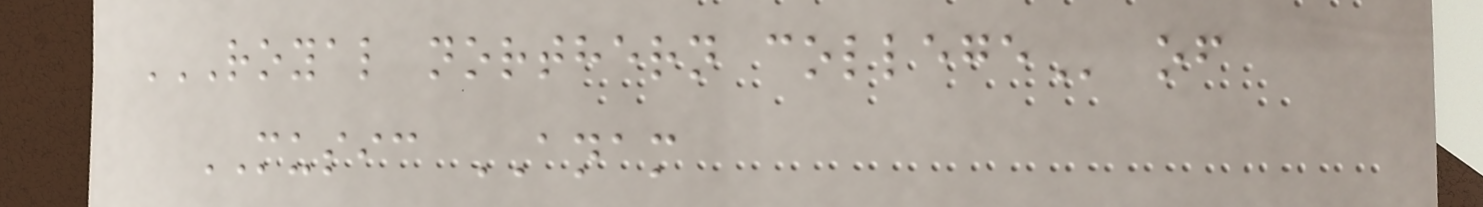ROYAL NORTHERN COLLEGE of
MUSIC ANAM
